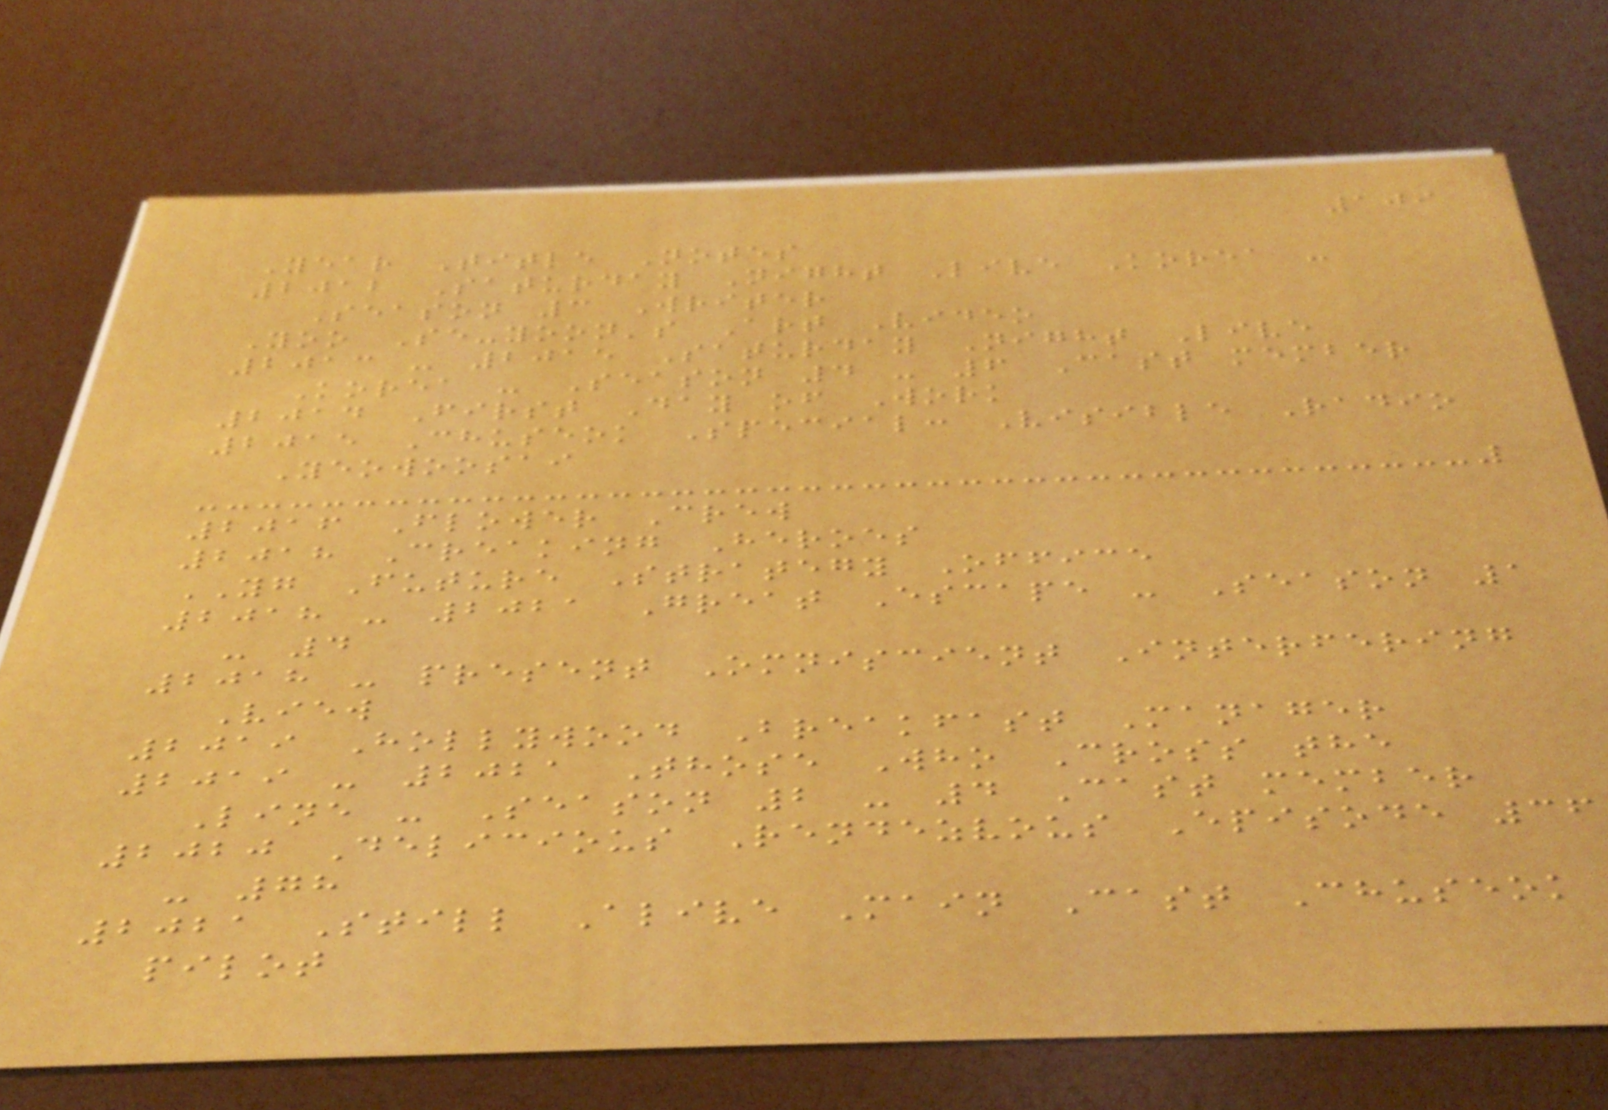109
Year Title Notes
2012 Saturday Night Live Korea -
Season 3 Writer
Yoo Se-yoon's Art Video
2013 - 2015 Saturday Night Live
Korea - Season 4 - 6 Cast member
2014 First Day of Work
2015 Chuseok Special: Visible Radio
Yeowoosai
2016 Flower Crew
2018 Creaking Heroes
YG Future Strategy Office
2018 - 2021 Great Escape - Season 1
- 4
2018 - present Omniscient Interfering
View
2019 Hollywood Breakfast Manager
2019 - 2021 Those Who Cross the
Line - Season 2 - 4 Cast member
2020 Delicious Rendezvous Episode 36
- 78
2021 Still Alive Main Cast Chuseok
pilot
